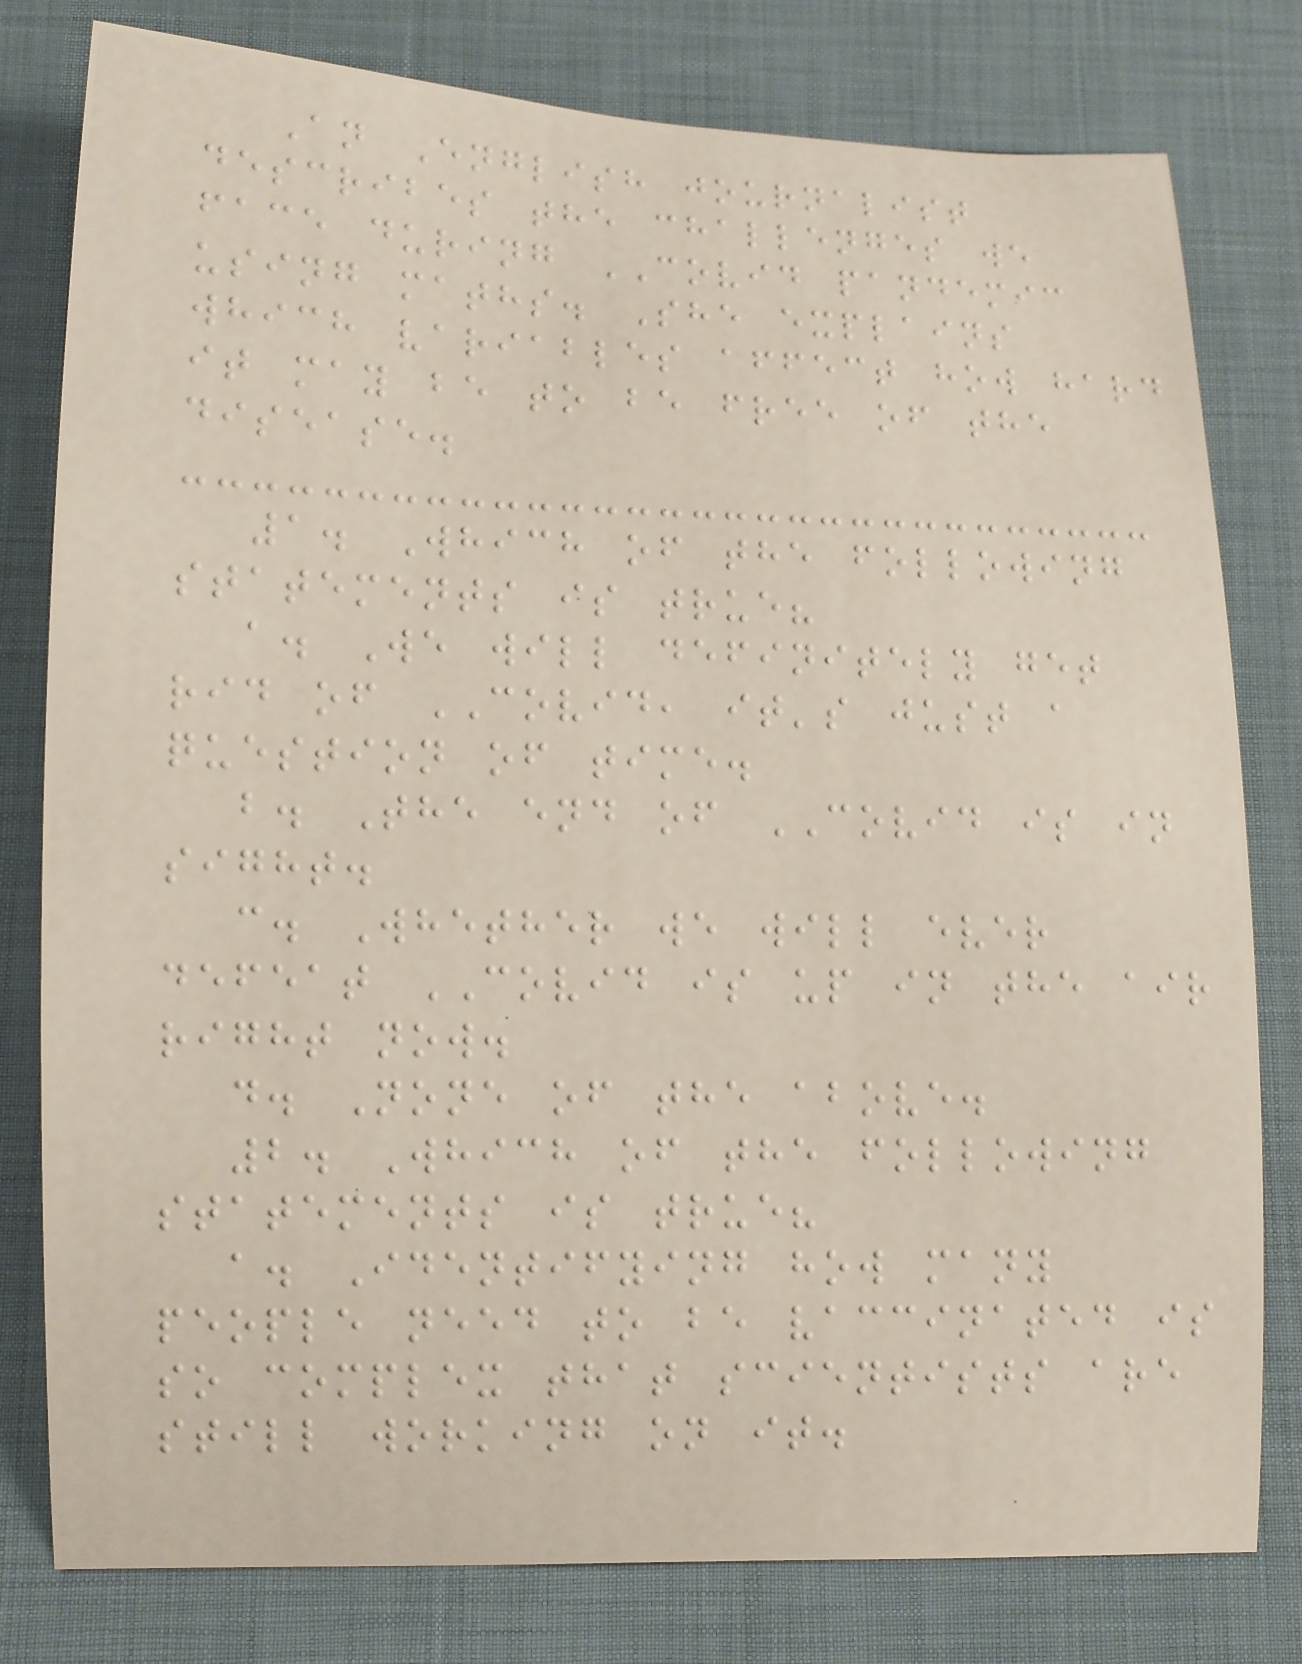An English journalist
describes the challenges we
face during COVID pandemic
using maths. She explains
which variables affect how hard
it may be to be free of the
disease.
1. Which of the following
statements is true?
a. We will definitely get
rid of COVID, it's just a
question of time.
b. The end of COVID is in
sight.
c. Whether we will ever
defeat COVID is up in the air
right now.
d. None of the above.
2. Which of the following
statements is true?
a. Identifying how many
people need to be vaccinated is
so complex that scientists are
still working on it.
